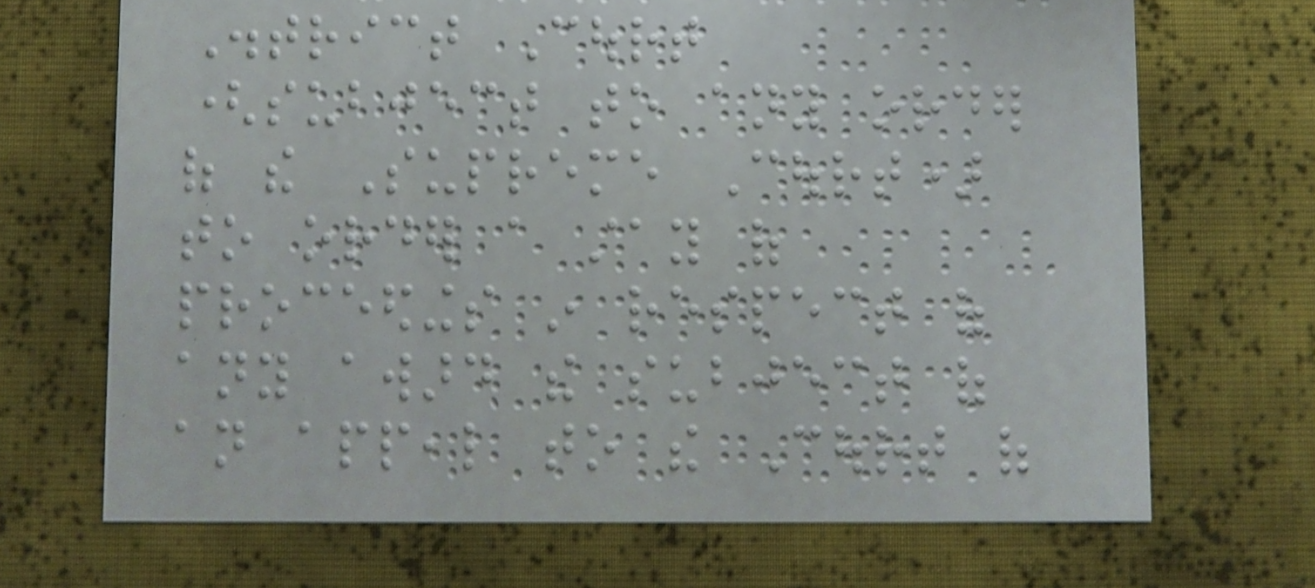District Court
(subject to any order
of the Supreme Court)
to order a stay of
proceedings in respect of
any award the subject of
an appeal to the Court of
